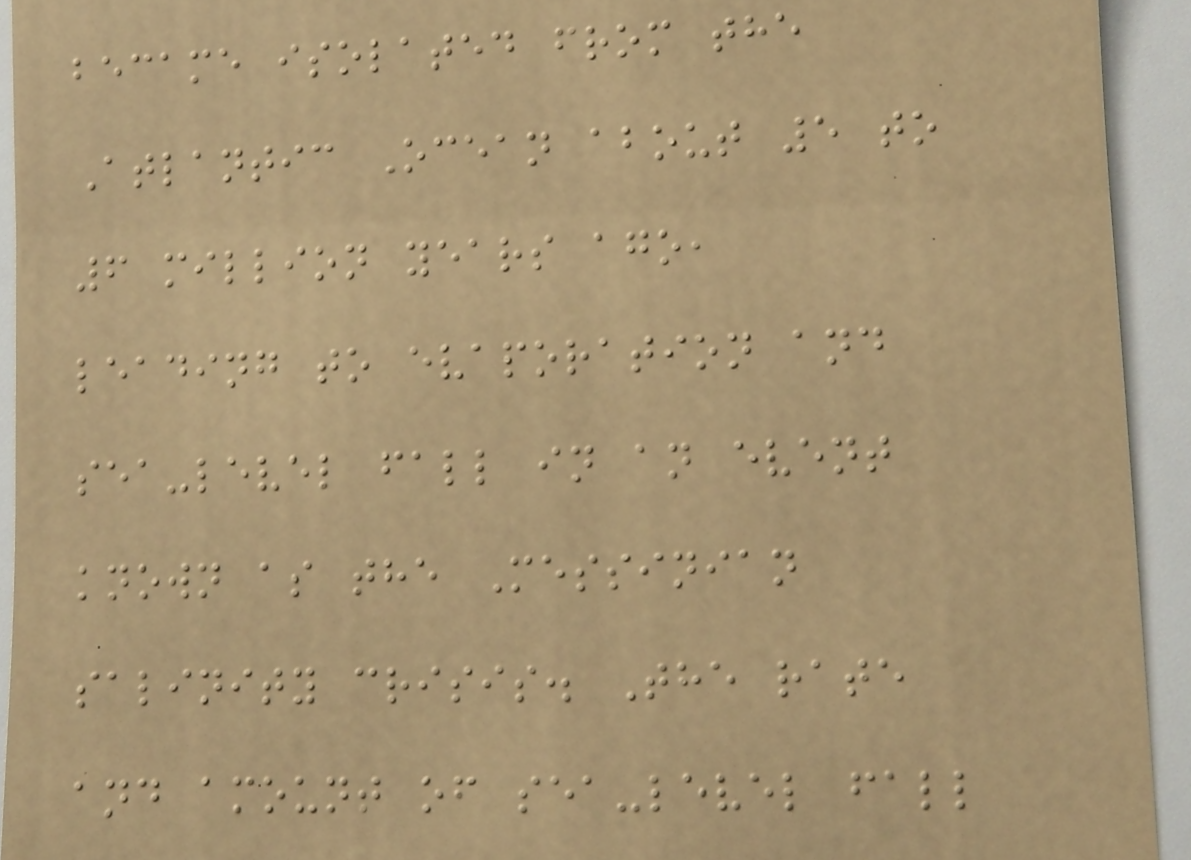became isolated from the
Atlantic Ocean about 5 to
6 million years ago,
leading to evaporation and
sea-level fall in an event
known as the Messinian
salinity crisis. The rate
and amount of sea-level fall
